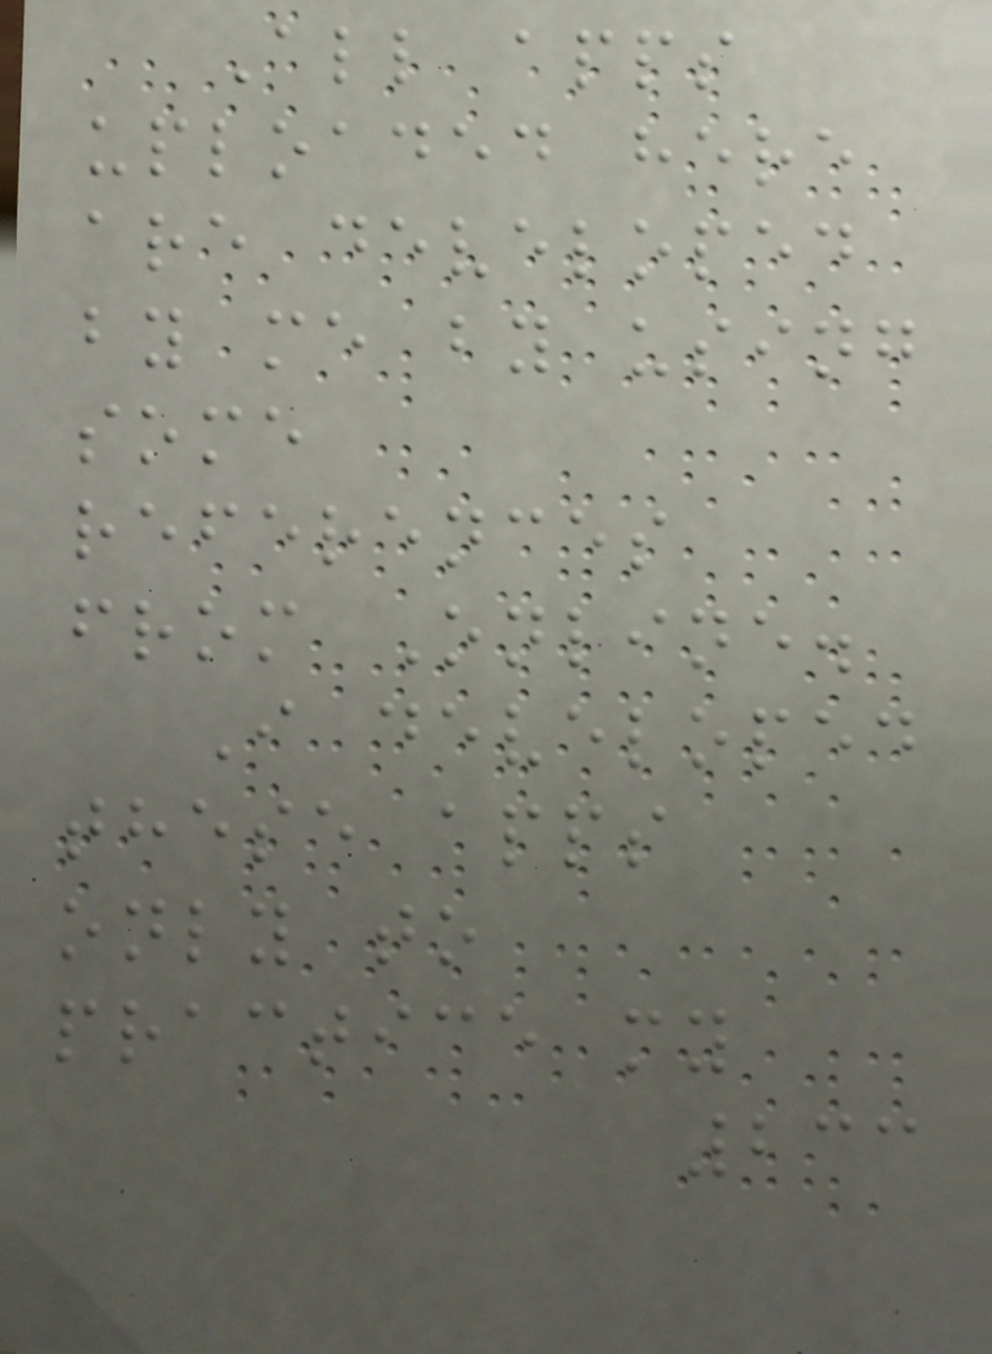All apps
uploaded here
are developed
by me by using
some
references
from Online.
I developed
these apps
only to
practice my
233
